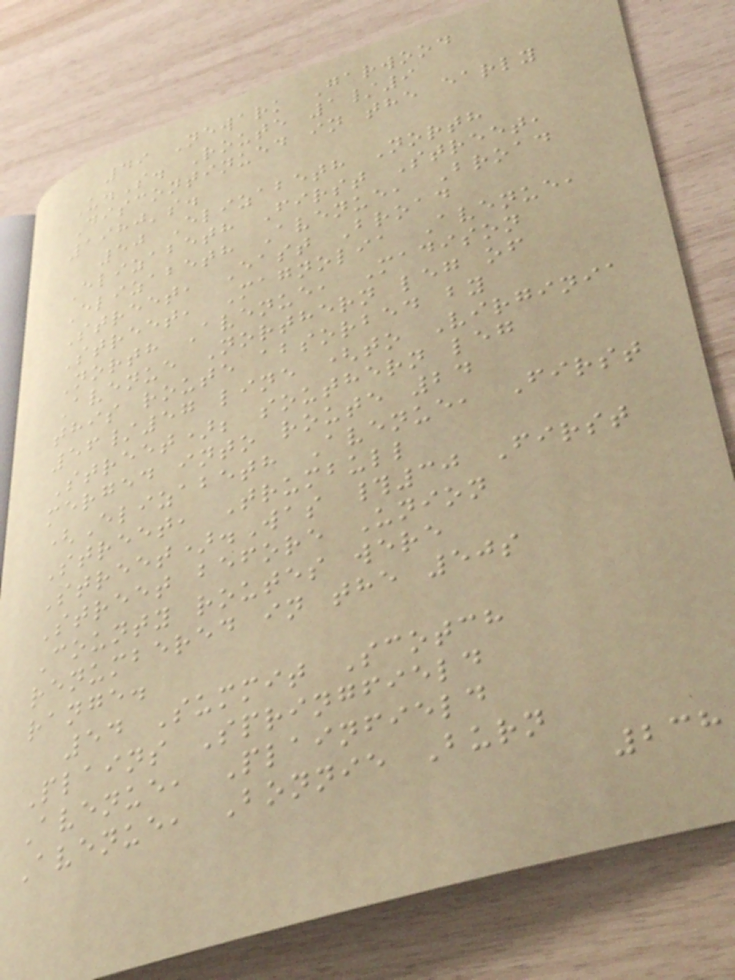49 Newark Garwood
U.S. Route 1/9
Discontinued in the early
1980's.
50 Elizabeth North
Elizabeth First Street,
Elizabeth Avenue, Broad
Street, East Broad
Street, Magnolia Avenue,
North Avenue, Madison
Avenue Northern leg of
this route absorbed by
56/57 line (to Virginia
Street); southern leg
merged into route 24
(Elizabeth Avenue, First
Street, Trumbull
Street).Was #30 First
Street before Union
County routes were
renumbered in the 50s
range.
54 Summit Scotch
Plains Springfield
Avenue, Plainfield
Avenue, Bonnie Burn
238
